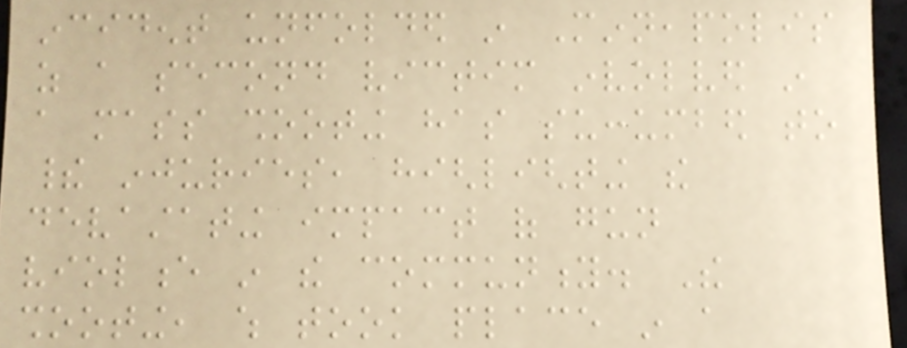incident unfolded in Minneapolis
as a second victim involved in
a mass shooting has succumbed to
their injuries, highlighting the
devastating impact of gun
violence in the community. The
shooting, which took place in a
